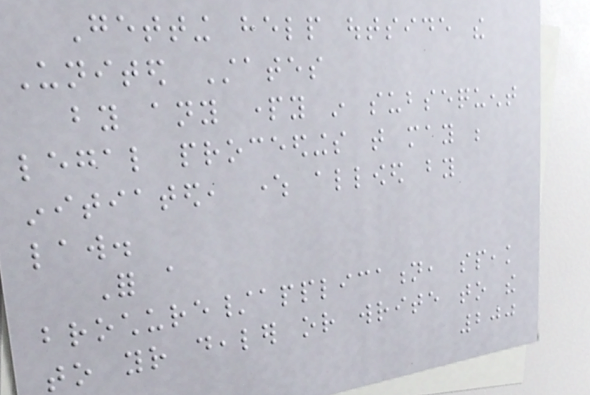Getting help outside the
United States
by any party in subsequent
legal proceedings that may be
initiated, where allowed by
law.
For a
brochure/application, speak
to your dealer or write to the
200
